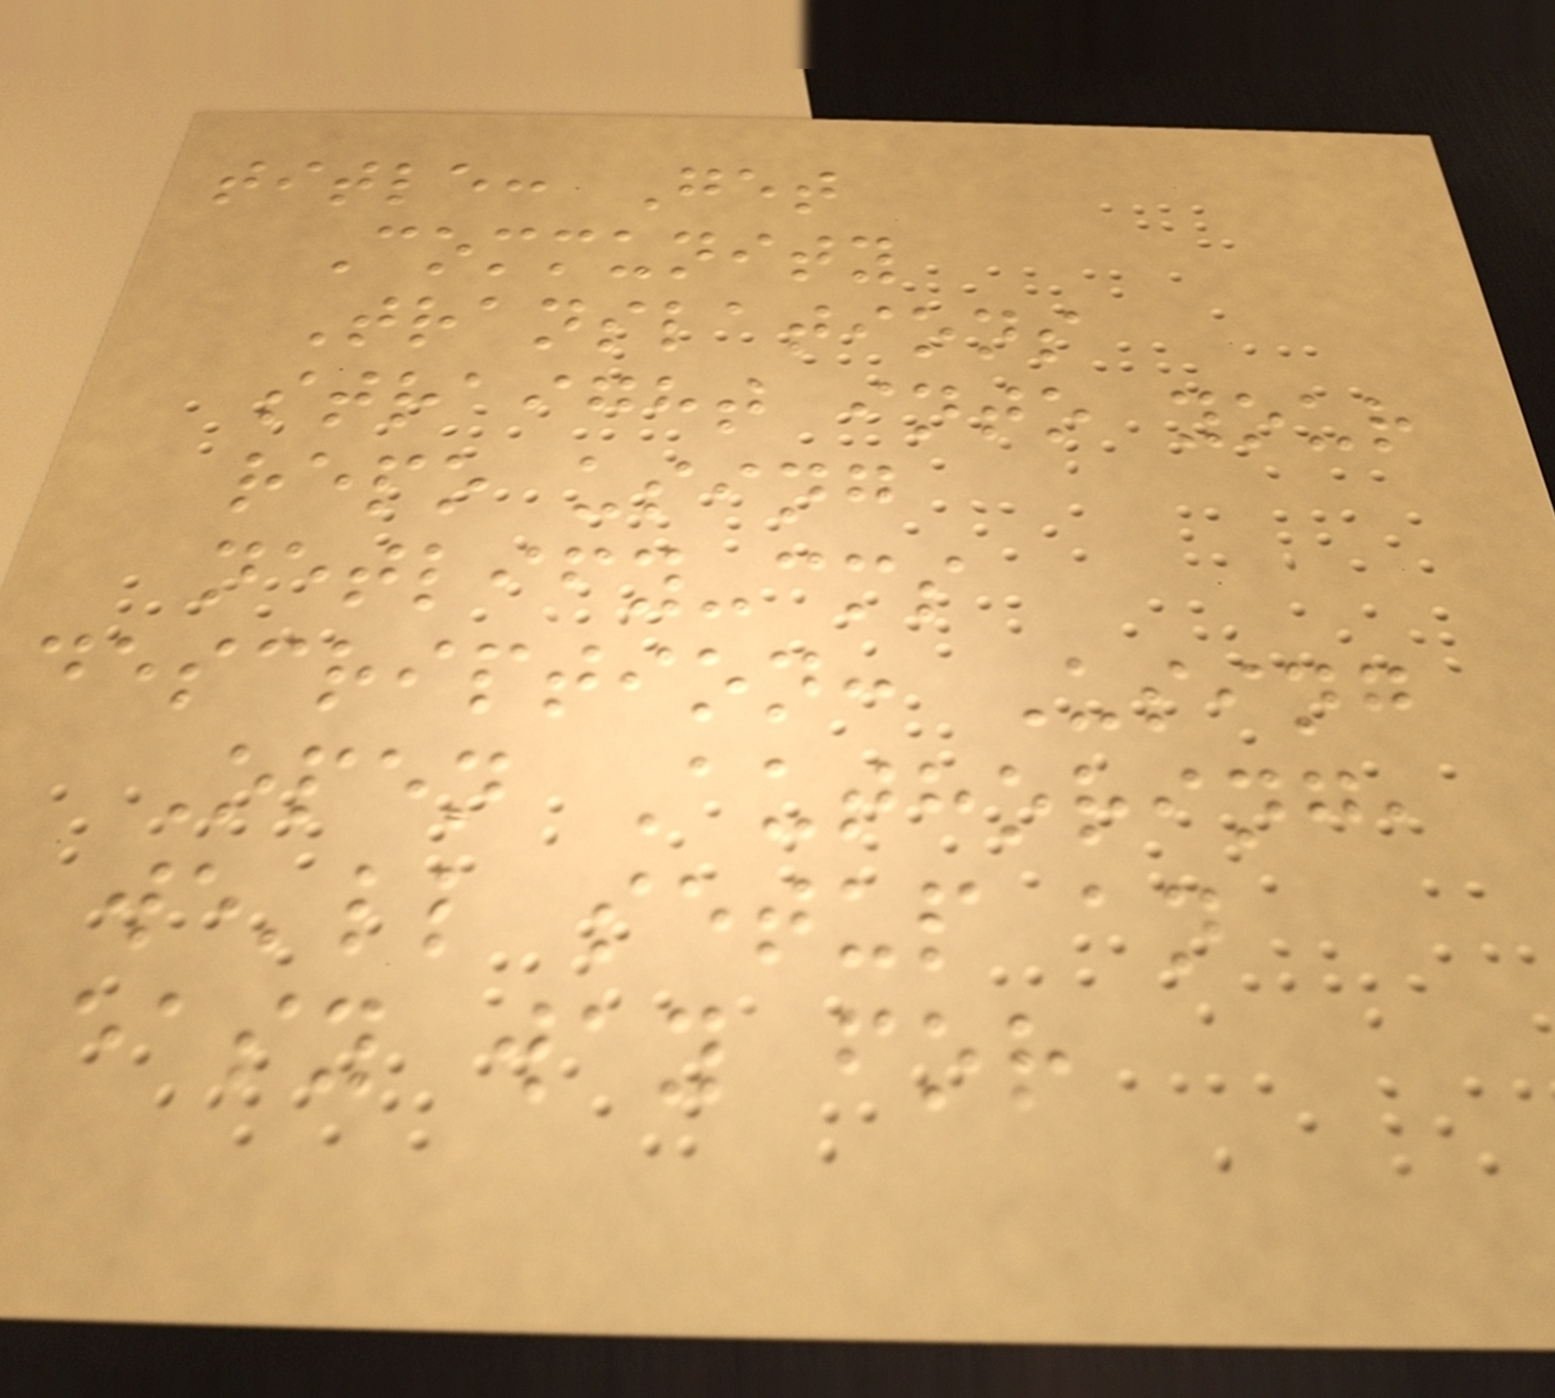title: Get
Community
Translations
straight into your
repo using
netlify-cms
description: Using
Open Authoring,
we'll setup an
easy way for
